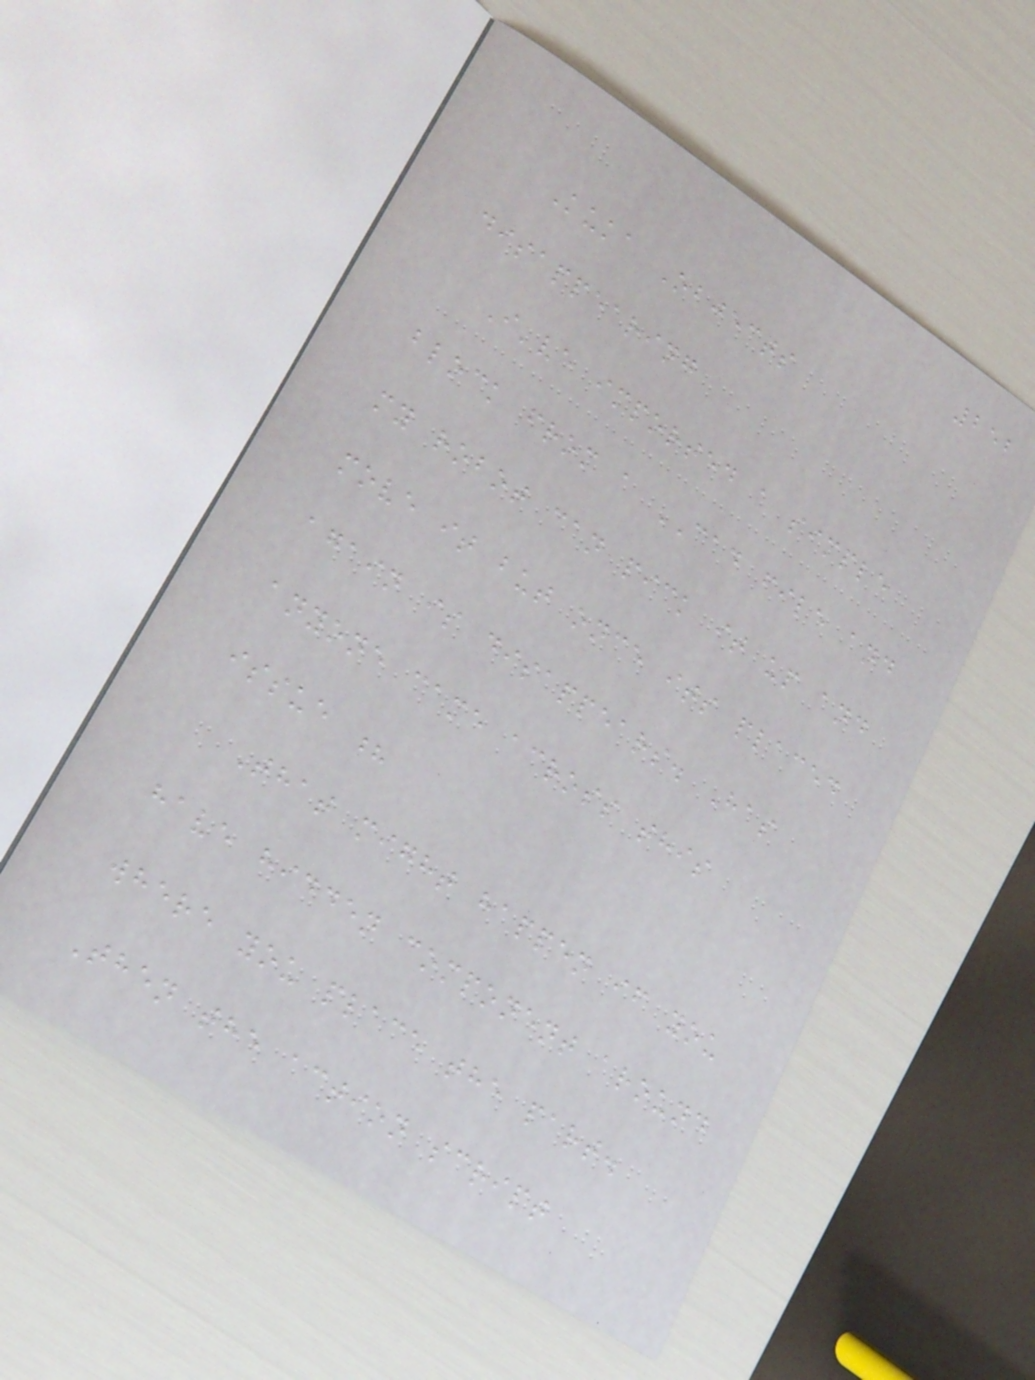252
Kuka Objects
disappearing
I've imported a simple
block from a CAD file and
my robot can pick it up and
move it but once its placed
again is disappears. Has
anyone came across this
issue ?
That might happen if you
have hidden component around
where you place the part.
Then the action script
